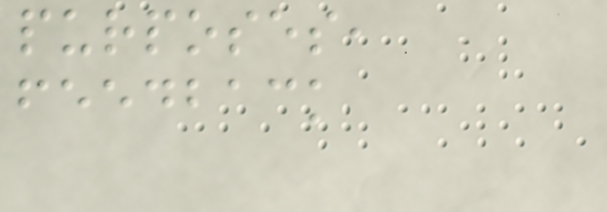purposes,
feedback
